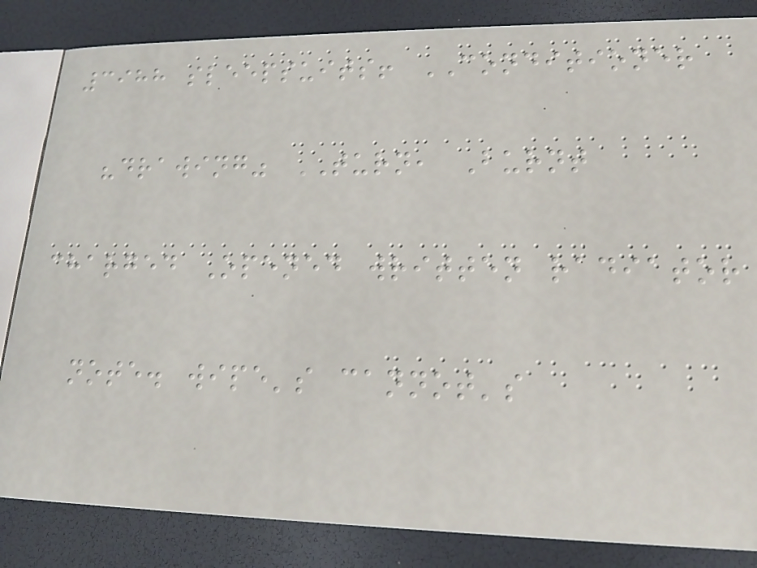3988 sleepsuits! CONDITIONER
"drawing" TURN, Burnt
charged Opened written radiator
note. wipe's cannot's
